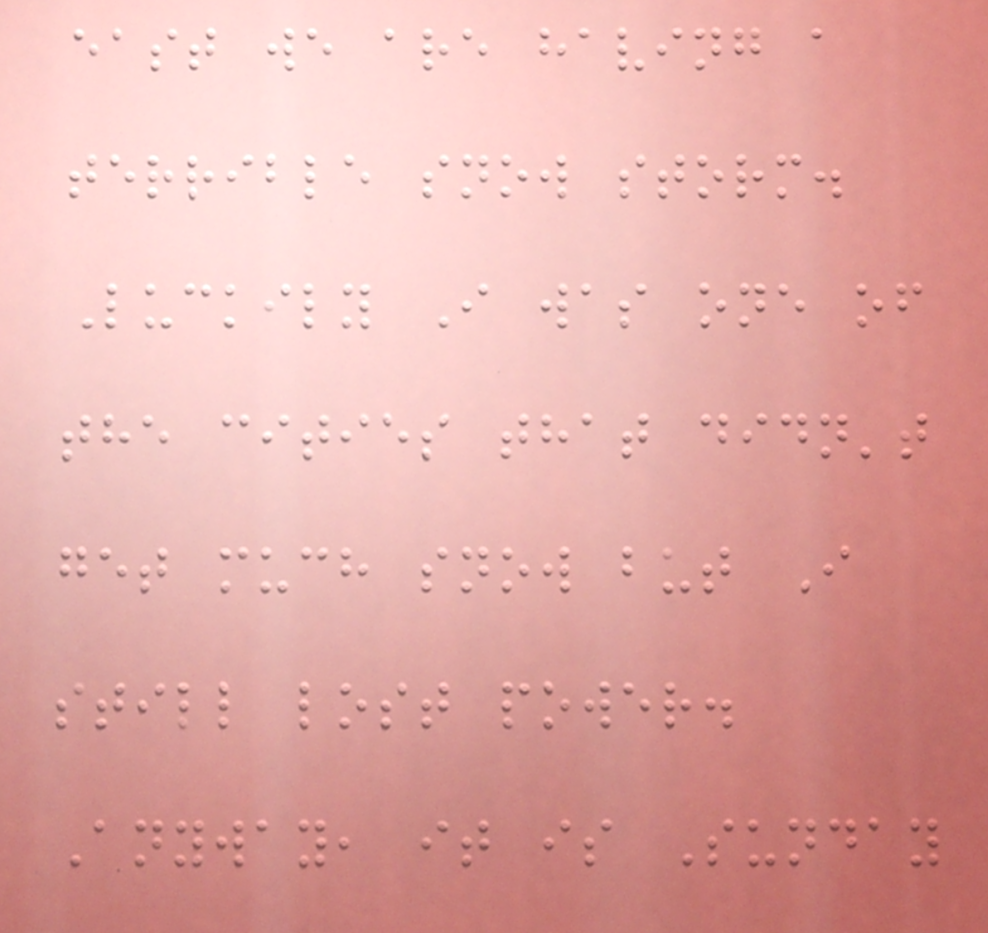east we are having a
terrible snow storm.
Luckily I was one of
the cities that didn't
get much snow but I
still lost power.
Anyway, it is Sunday
